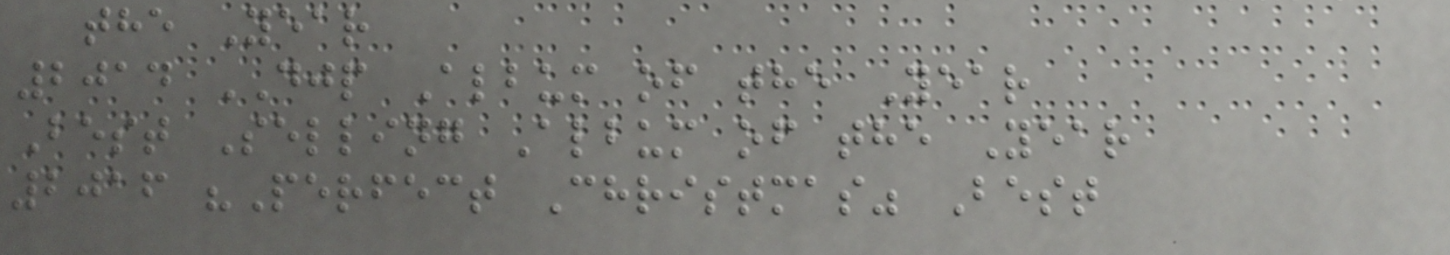the Year
2014 DJP Album of the Year
Best Selling Album of the Year
2016 "Perfect Christmas" Best
